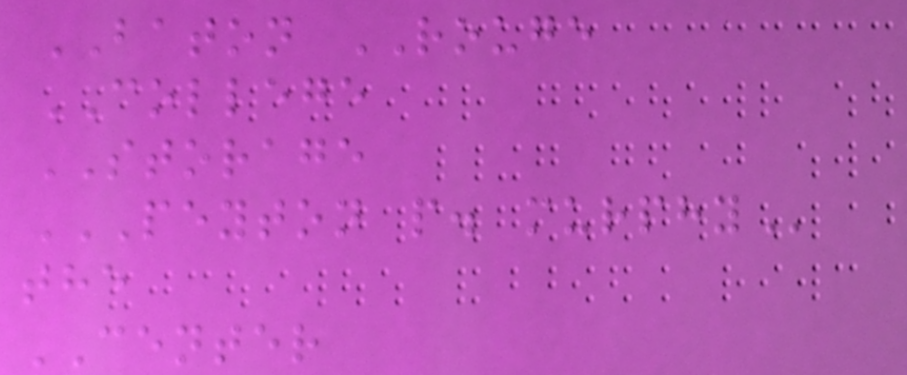BATON ROUGE
COLLEGE
STORAGE
PEYTON P. MURPHY
the
CENTER
